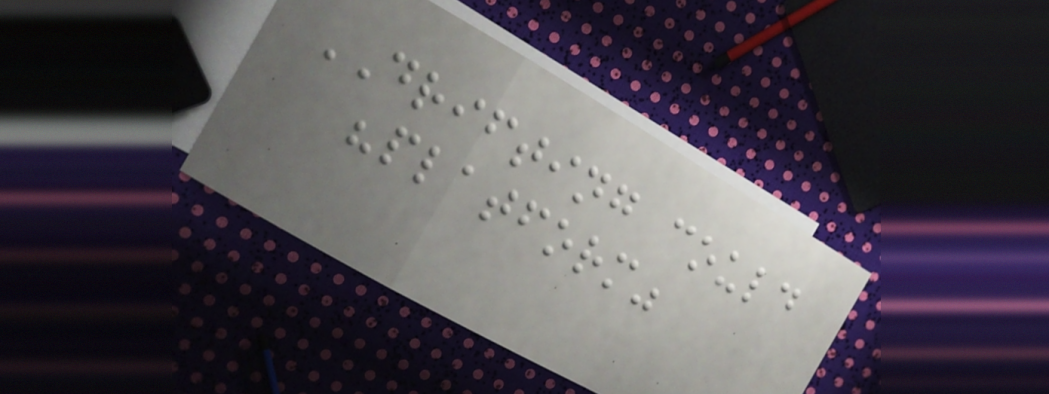DRIFTING could
"platform"
